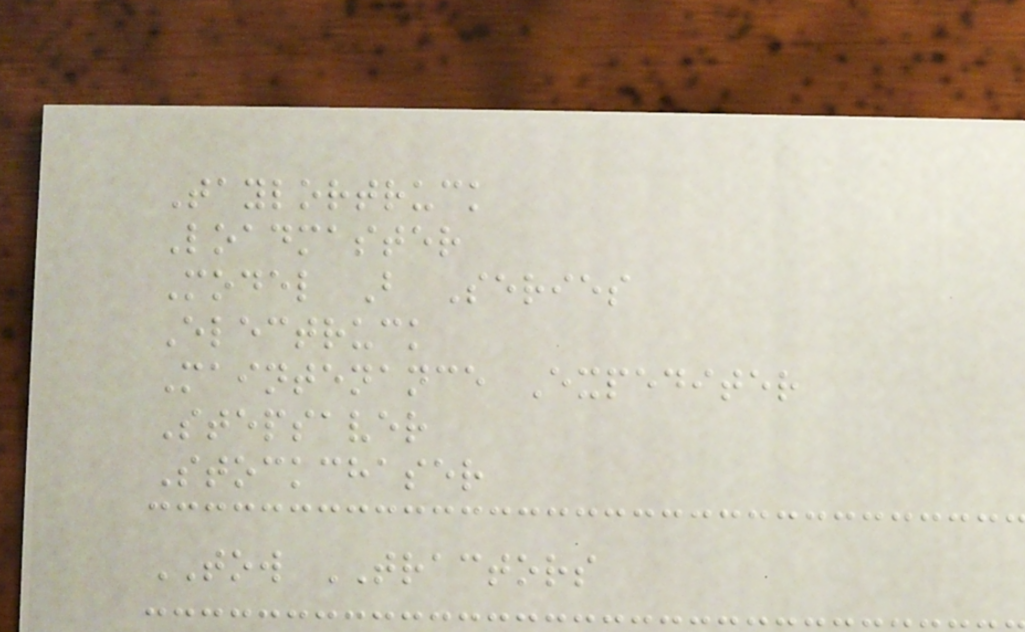Taylortruck
Loadmaster
Model B Series
Electruck
Maintenance Expediter
Stepsaver
Stockchaser
TOW TRACTORS
